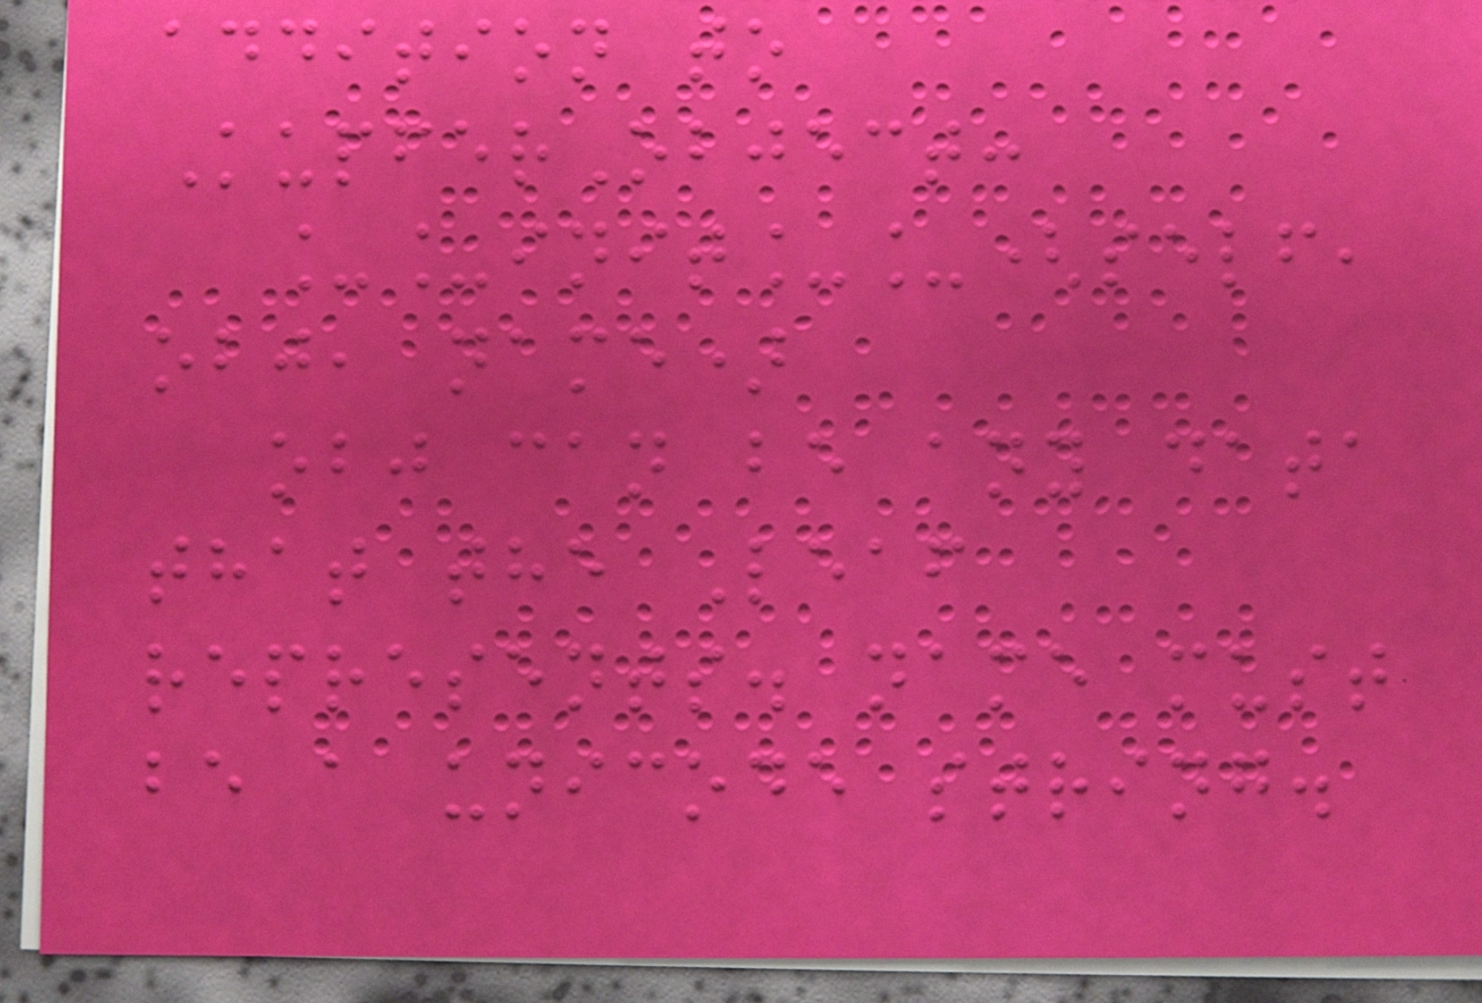addition to
KupferObject:
__init__(self,
obj, name)
obj can be any data
that the Leaf
represents. name must
be a unicode string.
